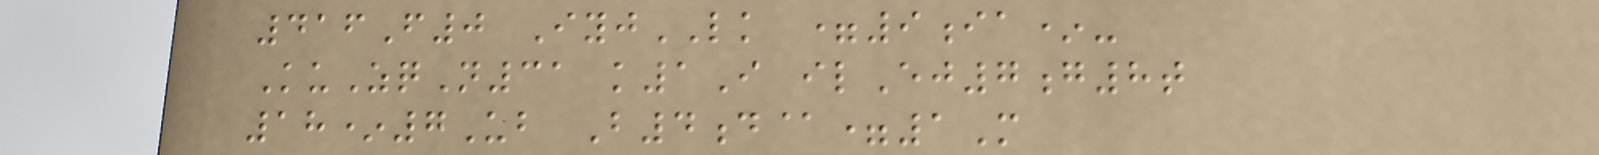416F0 IyjLK =9ia*-
KuZqN31 k1I ilEj7g8t
18*7Ub B4d@=1M
